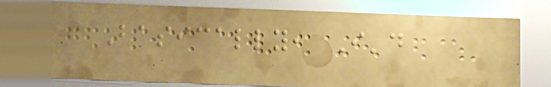Basically, I'd
